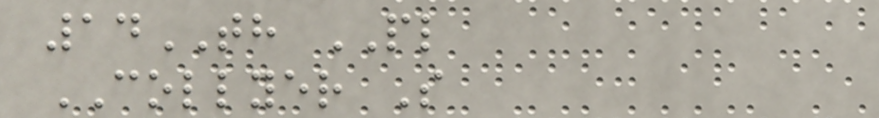14TH PL
COLLYER S
